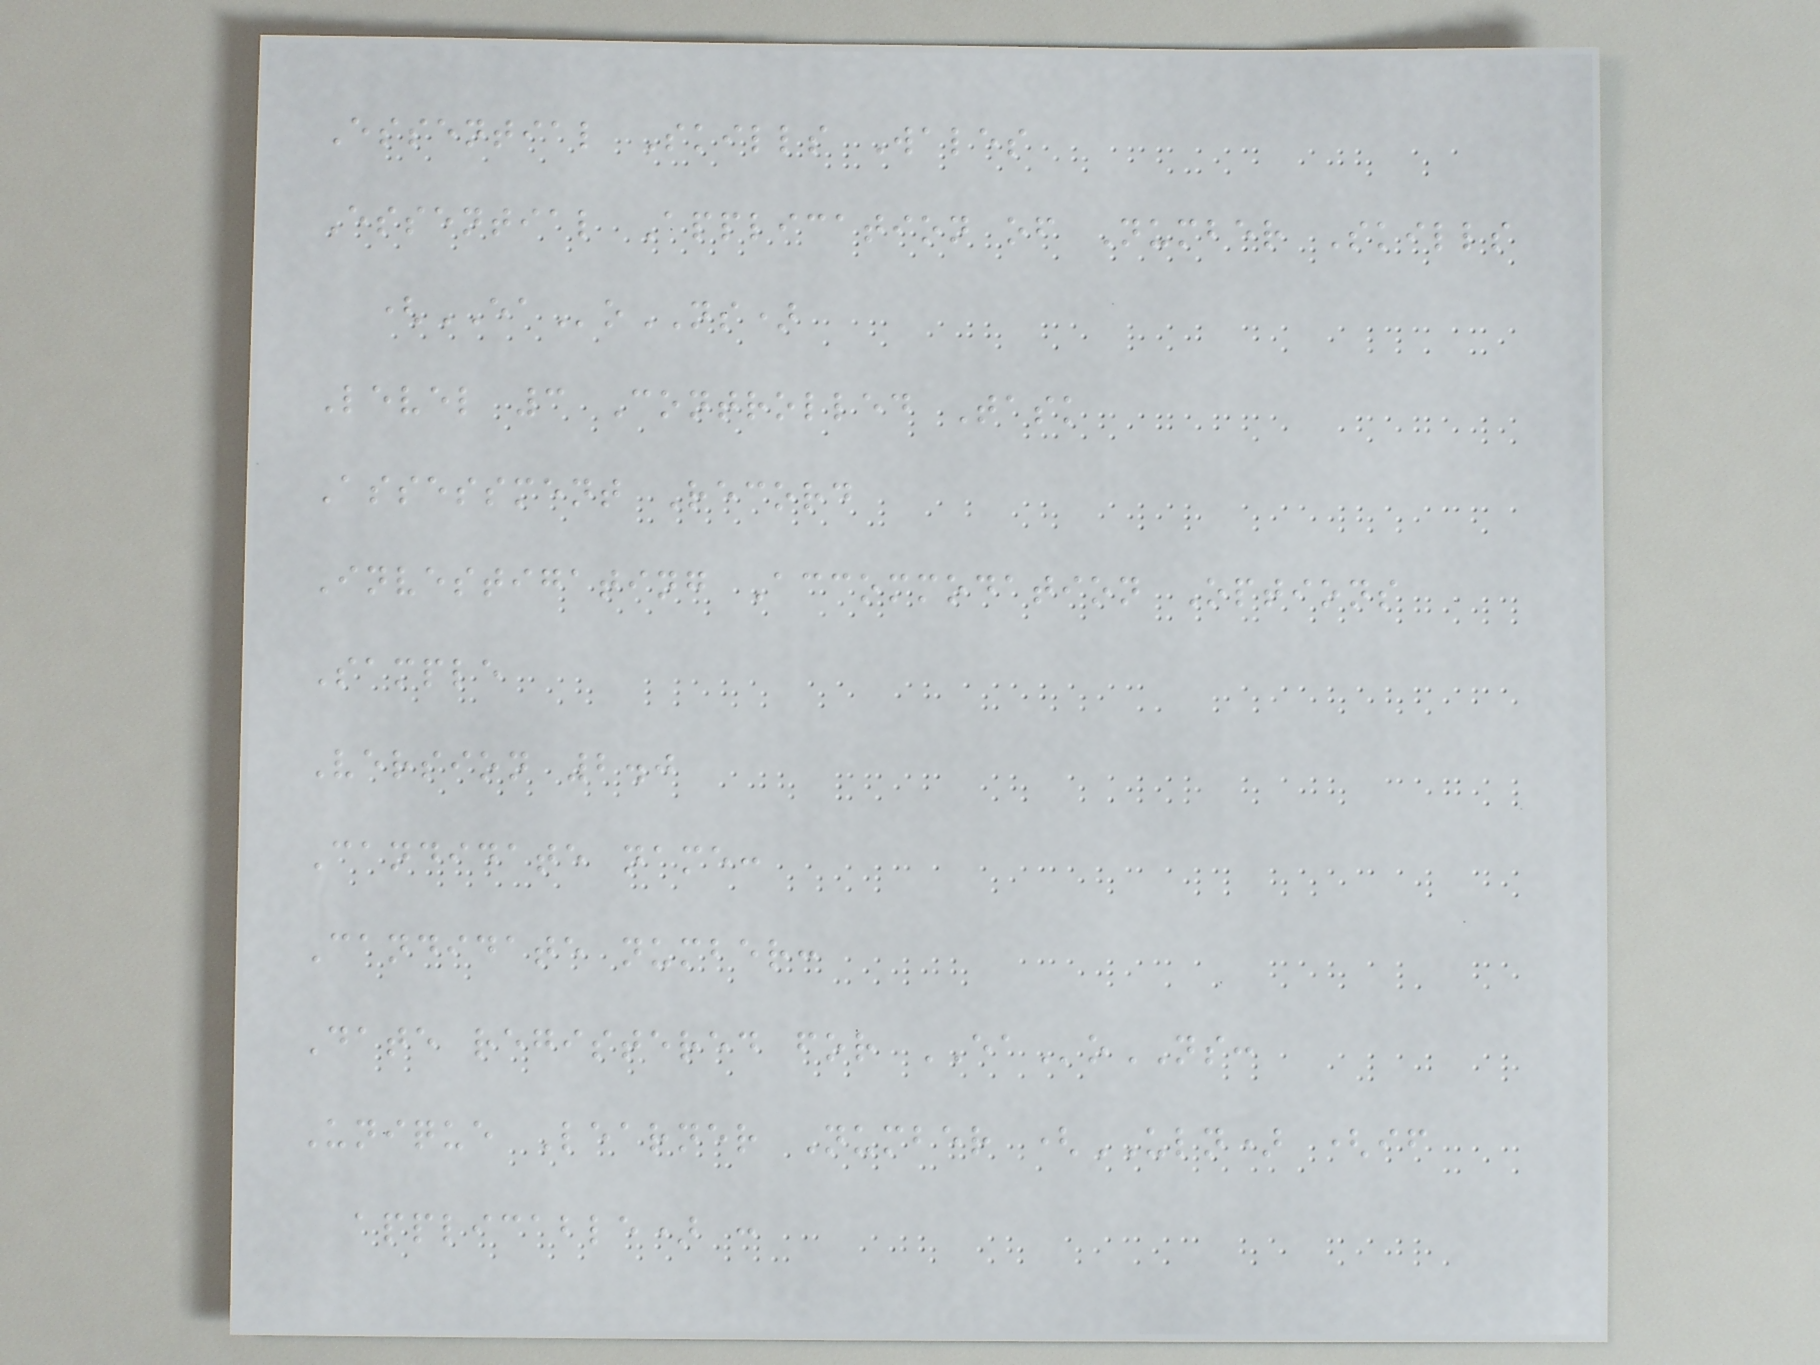Essential Skills Wales
Essential Application of Number Skills
(EAoNS)
Level 3 Controlled Task
Assessment Record
Investigating Accommodation Options
Sample
Version 2.0
Candidate name:
Candidate number:
Date registered for EAoNS:
Unique Learner Number (ULN) (if
applicable) :
